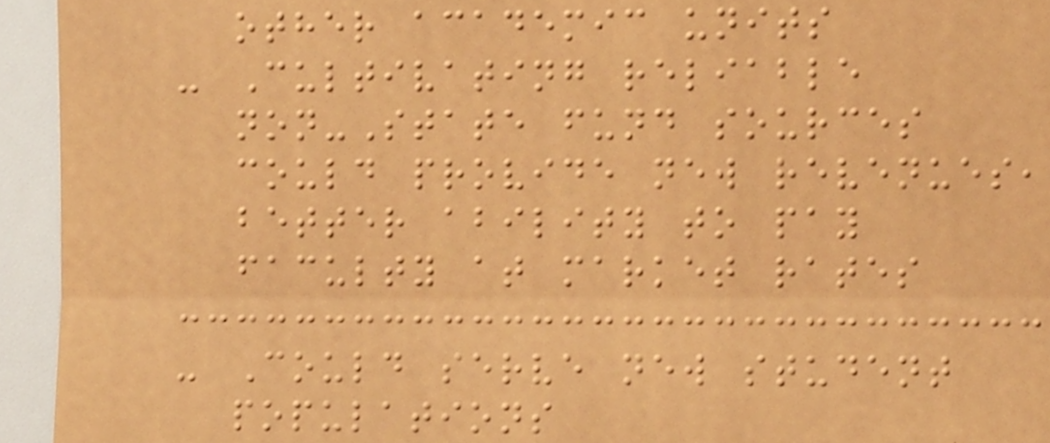other academic units
- Cultivating reliable
non-State fund sources
could provide new revenues,
better ability to pay
faculty at market rates
- Could serve new student
populations
